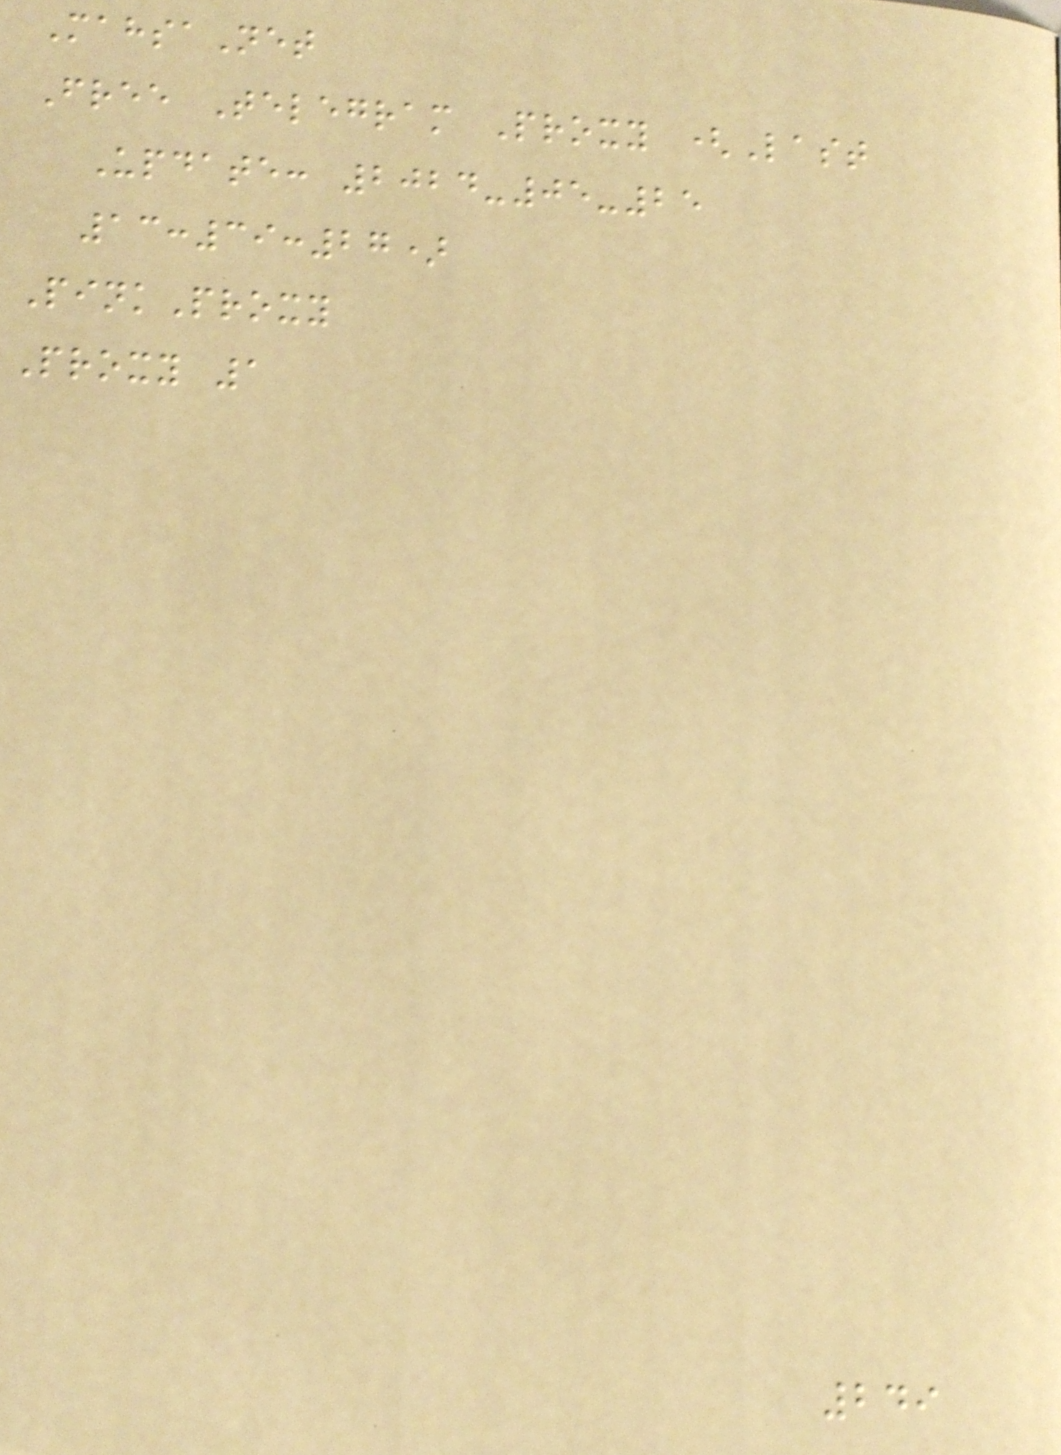MahsaNet
Free Telegram Proxy (Last
Update: 2024-05-25
13:39:27)
PinkProxy
Proxy 1
249
